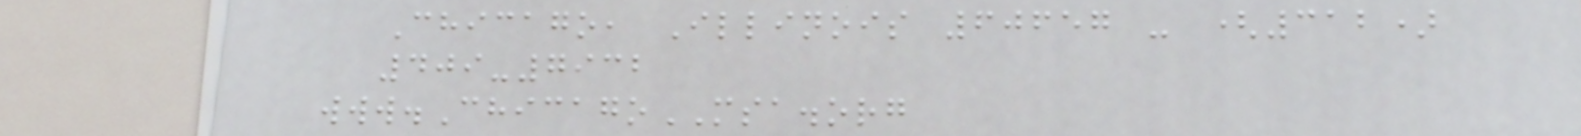Chicago, Illinois 60657 - (312)
409-7932
www.ChicagoMSA.org
